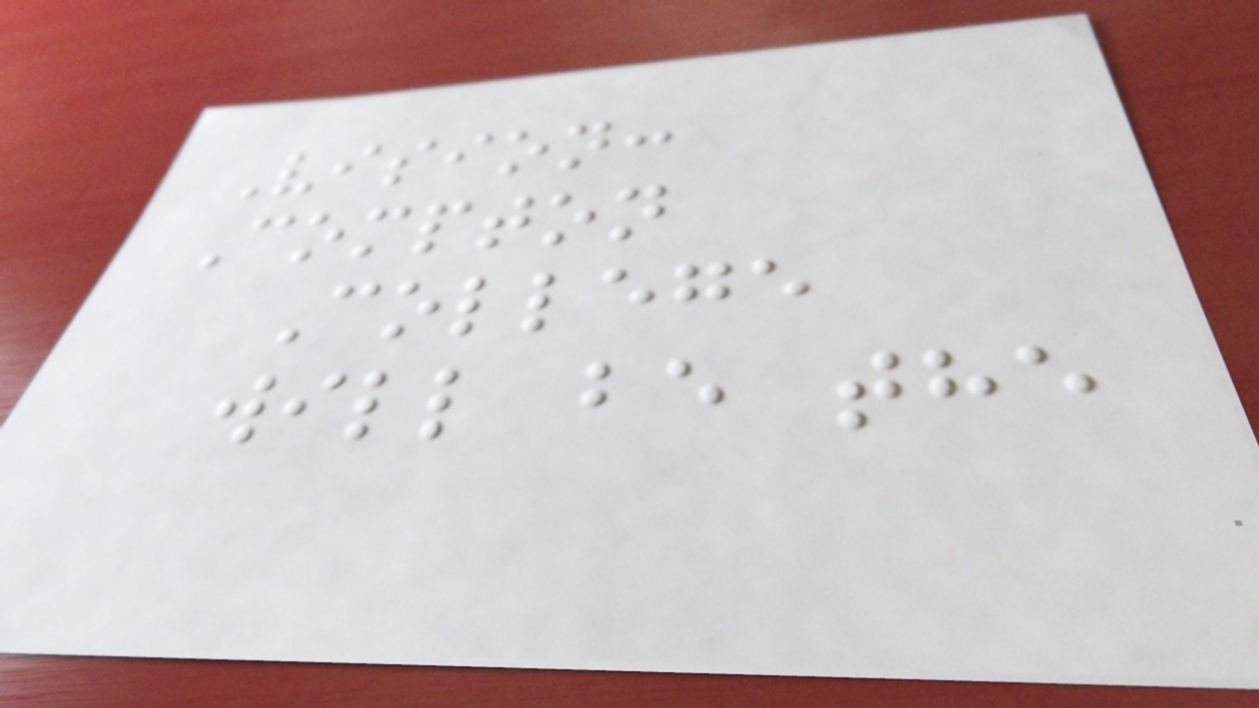Vision:
Compton
College
will be the
